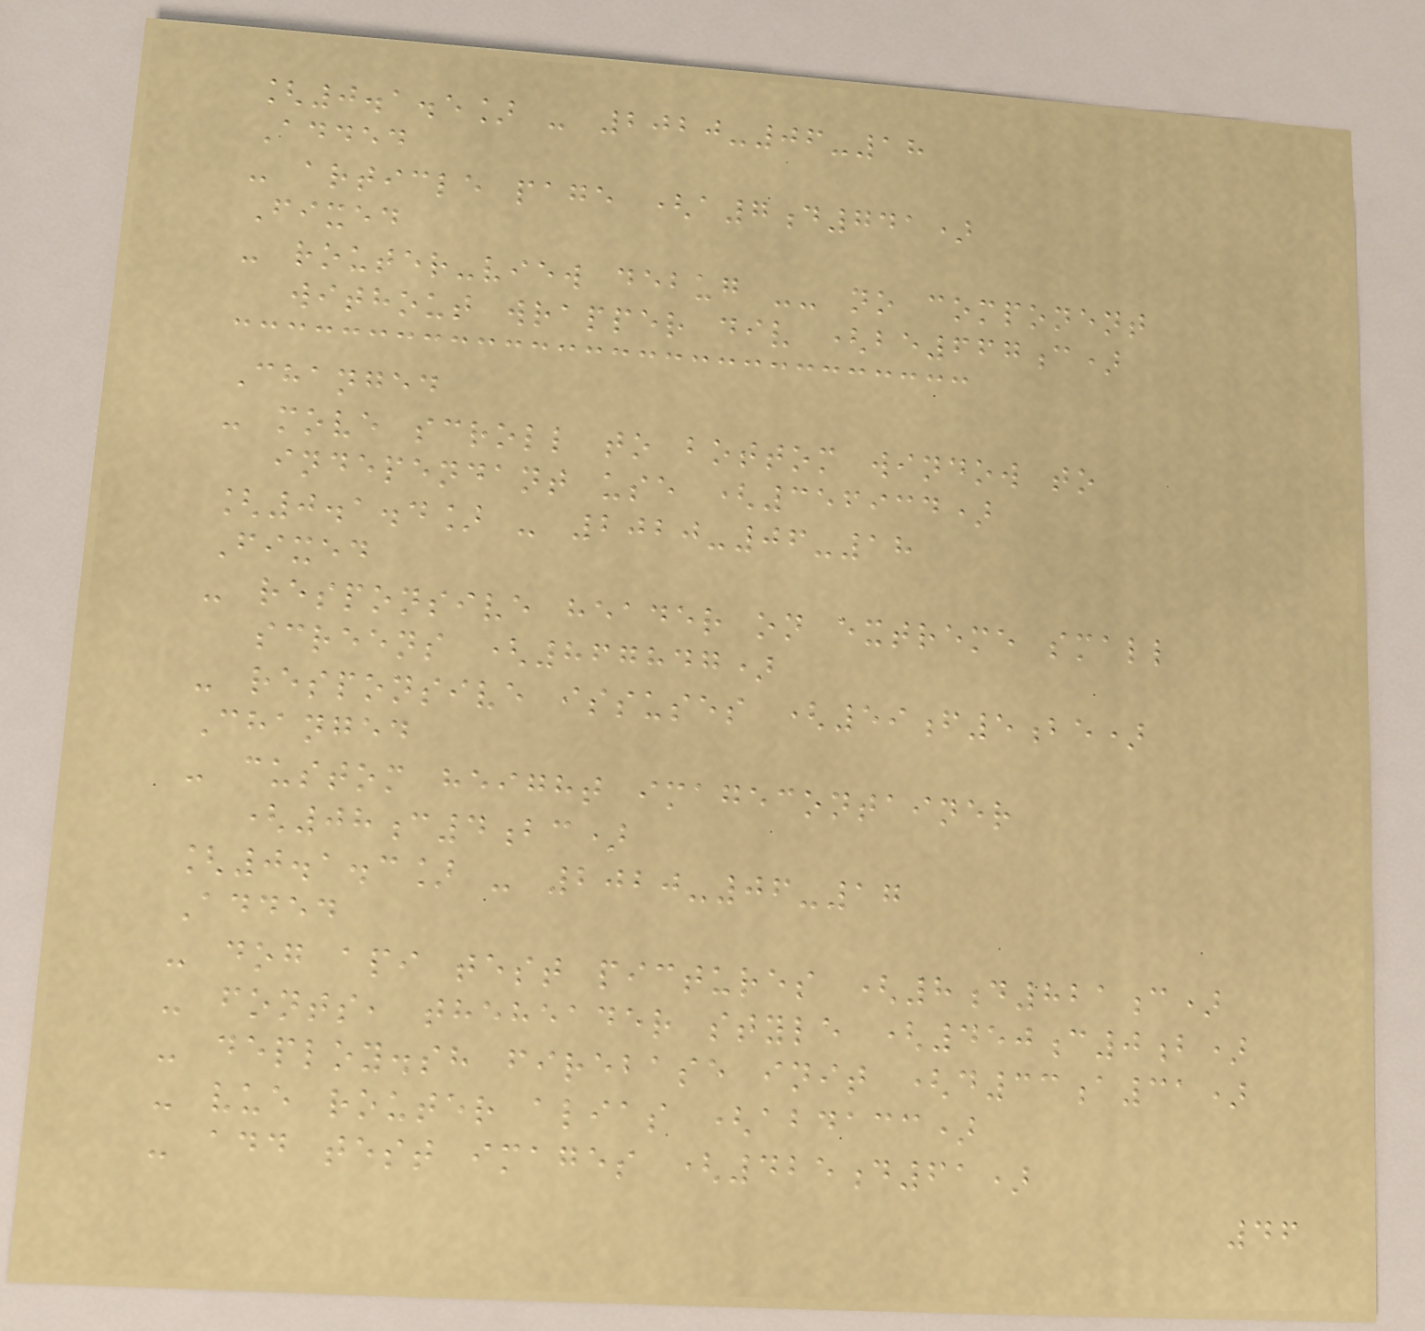[0.1.5] - 2020-06-18
Added
- article page (a7d741)
Fixed
- router-view debug -- no component
without wrapper div (be667c)
Changed
- move scroll to bottom window to
independant use (356934)
[0.1.4] - 2020-06-18
Fixed
- responsive header on extreme small
screens (867847)
- responsive issuses (59f5be)
Changed
- custom height imagecontainer
(08c4bc)
[0.1.3] - 2020-06-17
Added
- dog api test pictures (8d821c)
- fonts, theheader style (450c0b)
- deploy.sh firebase init (d33a31)
- vue router alias (abdacc)
- add test images (425d61)
46
